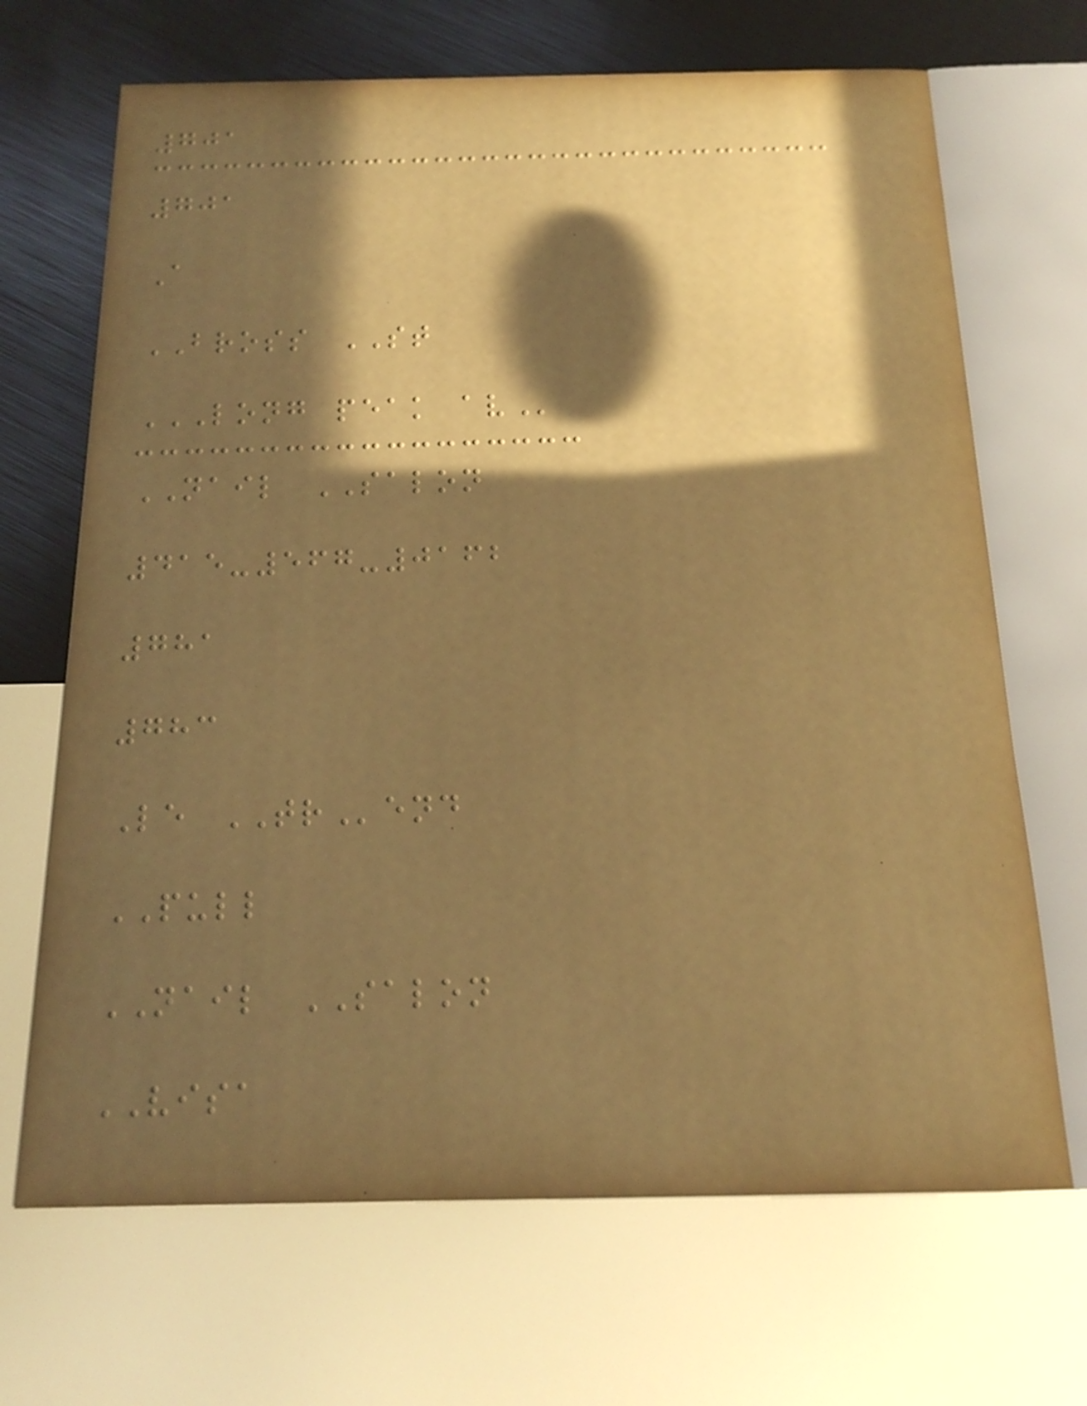701
701
A
BROSS ST
LONG PEAK AV
NAIL SALON
415-567-0162
781
783
Le TRend
PULL
NAIL SALON
VISA
